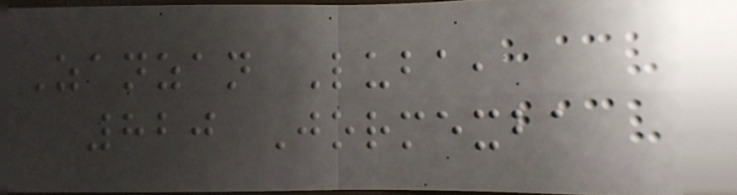Zanzan Luba,
820 Jormexba
